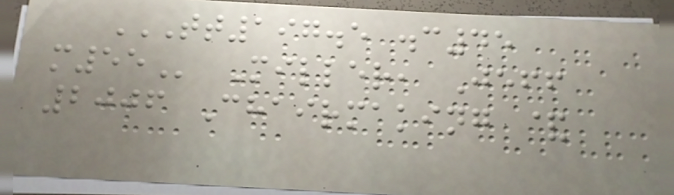TT197.5 .C45
M55 Miller, Jeff
2006 Chairmaking &
